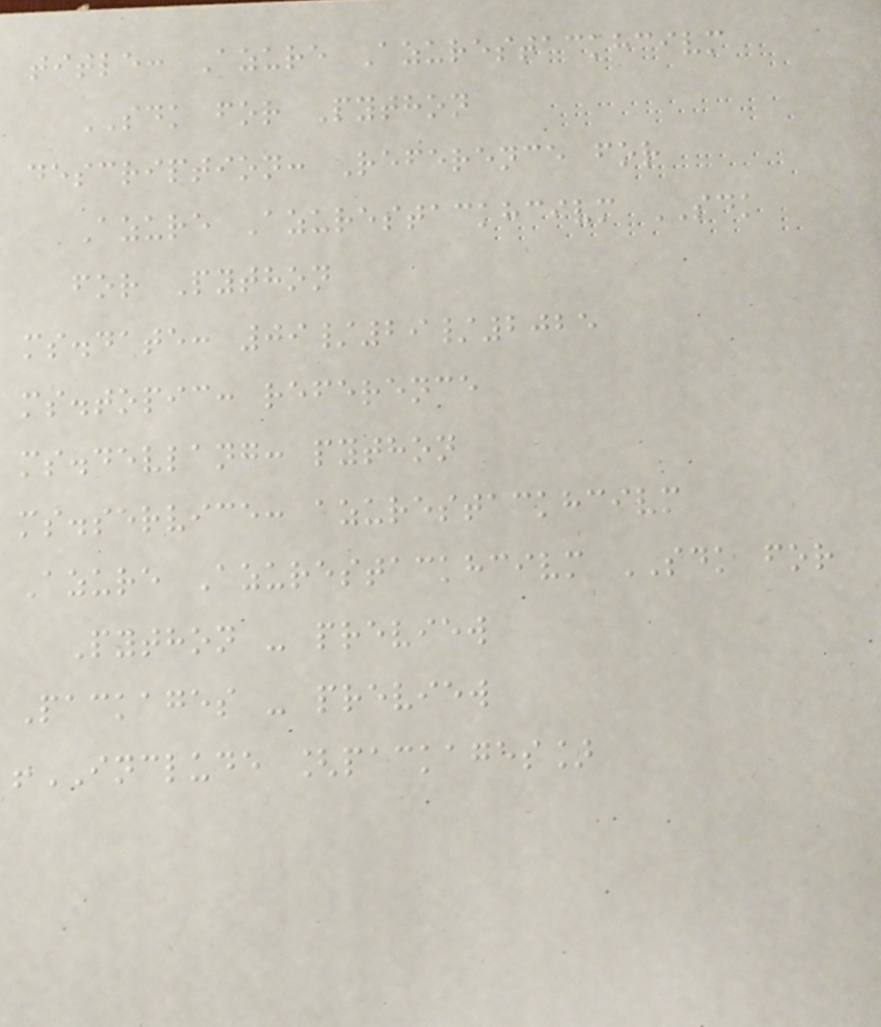title: Azure Azurestackhcivm
SDK for Python
description: Reference for
Azure Azurestackhcivm SDK
for Python
ms.date: 09/29/2025
ms.topic: reference
ms.devlang: python
ms.service: azurestackhcivm
Azure Azurestackhcivm SDK for
Python - preview
Packages - preview
!INCLUDE [packages]
